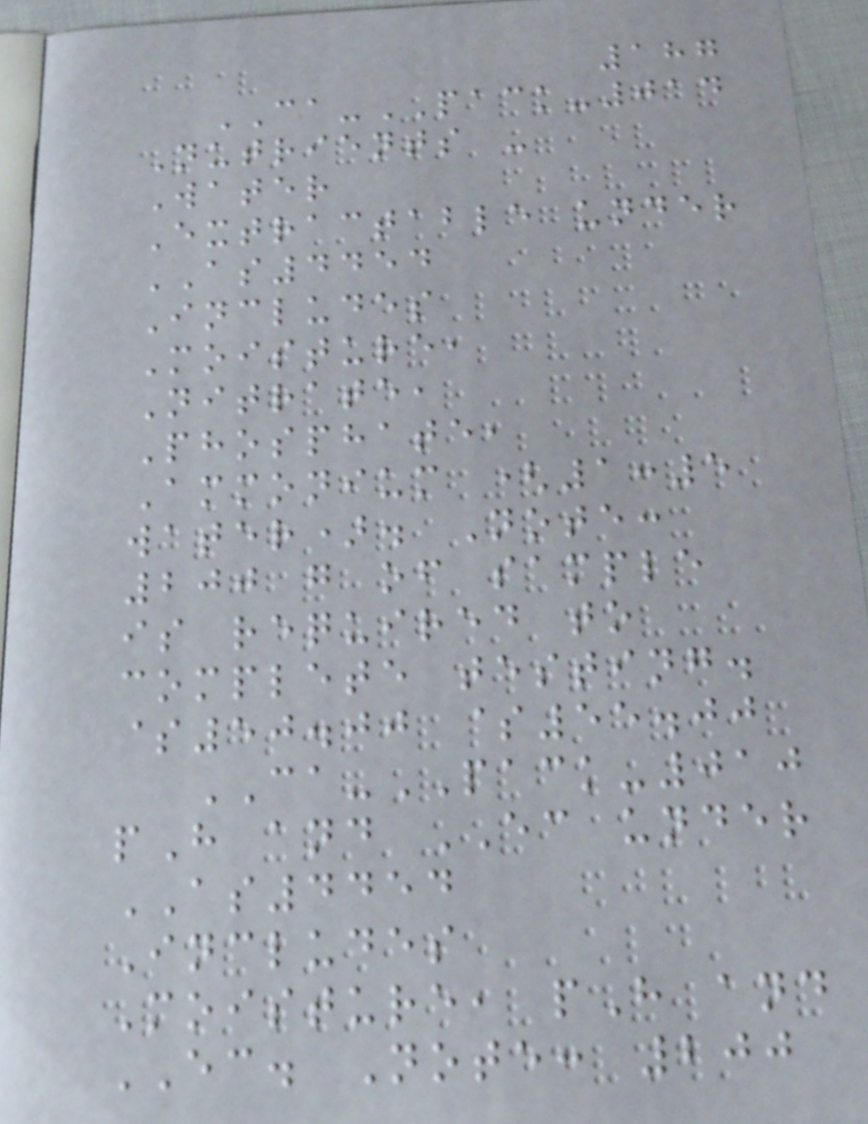187
CA-PACK-014
Nutrients -
Water
Extractable under
AS4454
Includes
Moisture,
Nitrate,
Phosphate,
Ammonium (1:5
water). Note:
200 g of sample
is required to
complete testing.
$50.00 $55.00
CA-PACK-010
pH and EC under
AS4454
Includes
Moisture, pH and
EC. Note: 200
